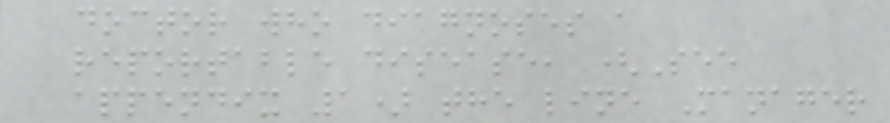doctor who diagnoses a
reportable disease, (See
appendix 1) the line Manager
